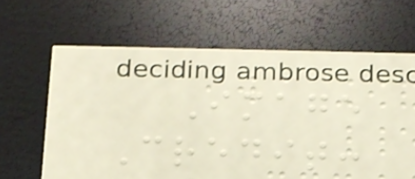Image
Credit:
